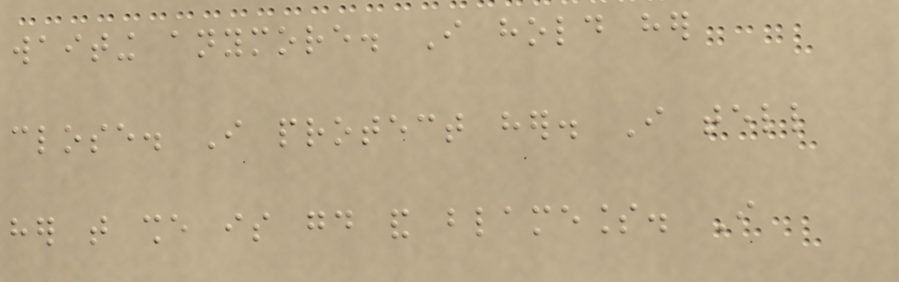waiting anymore. I hold her
close. I protect her. I tell
her that she is good and blameless. I
